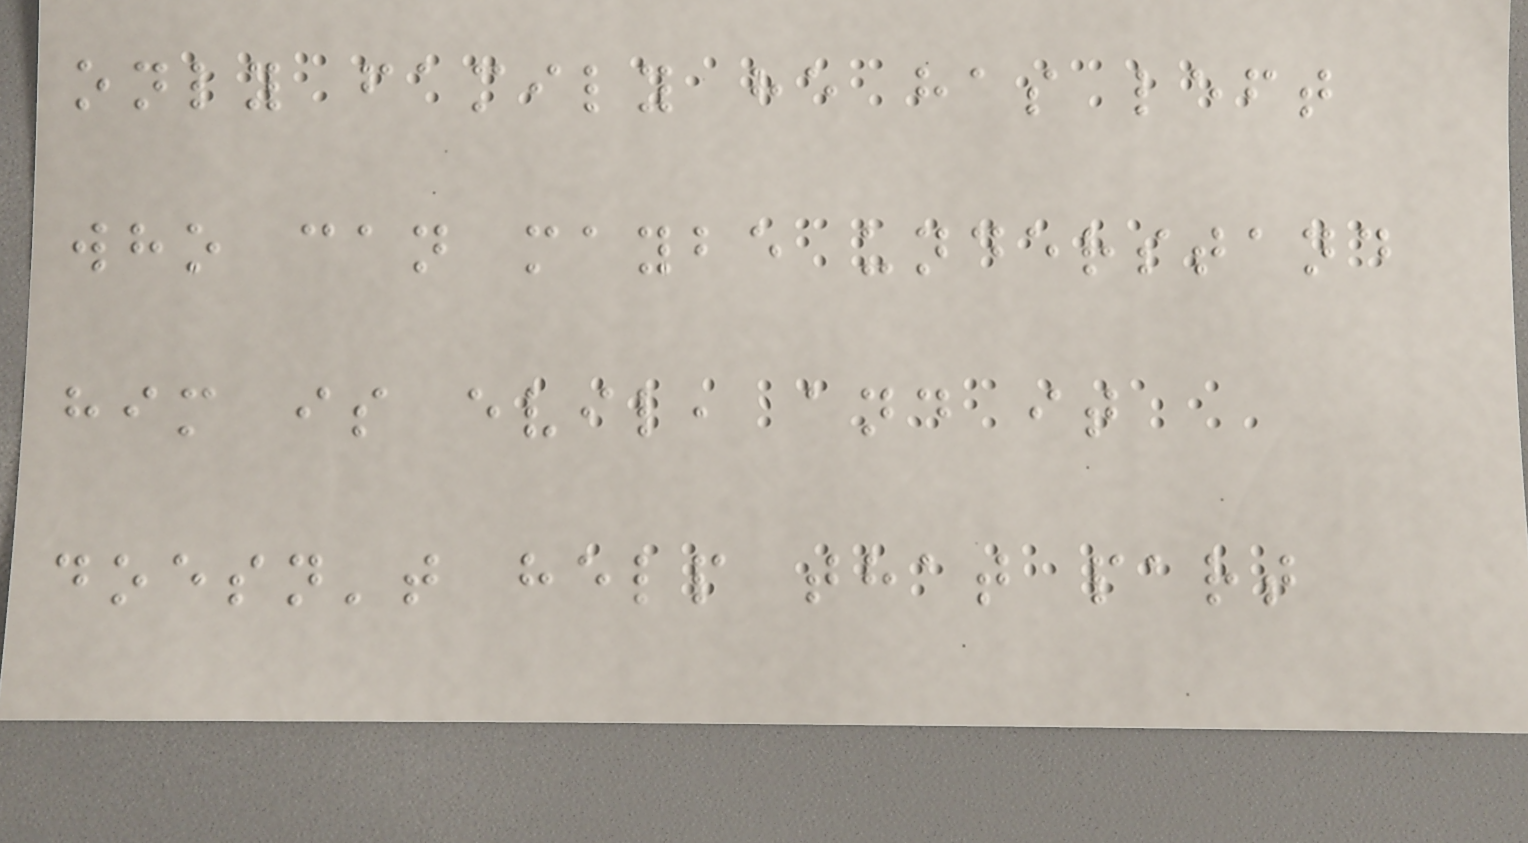only family he has left
who can maybe understand
him is evil, and it
doesn't help that part
